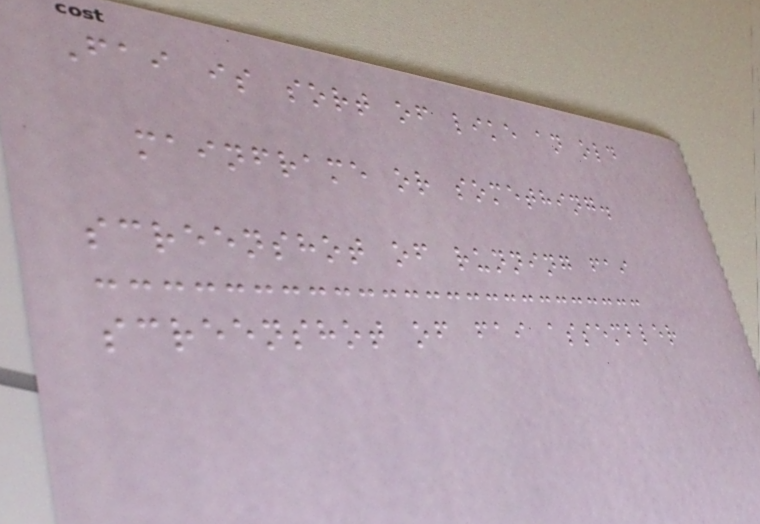Fai is sort of like an old
mainframe or something.
screenshot of running fai
screenshot of fai assembler
